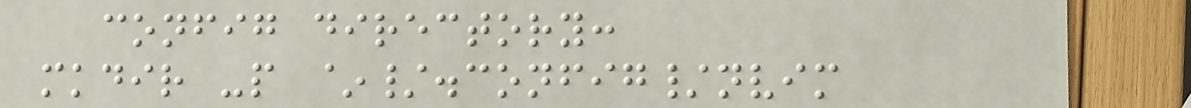config directory:
mkdir -p ~/.config/nvim
